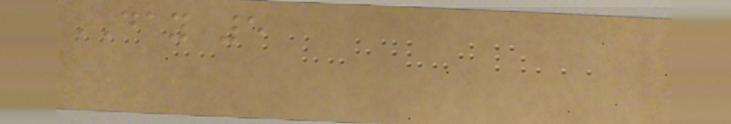DAY 5
